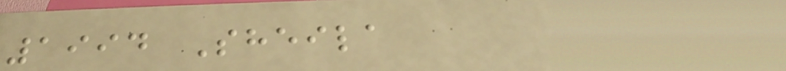1994 Sheila
